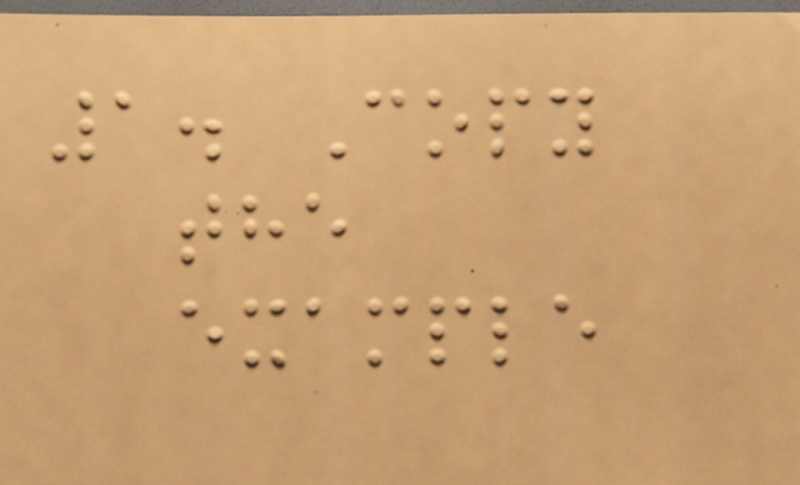1. Copy
the
example
